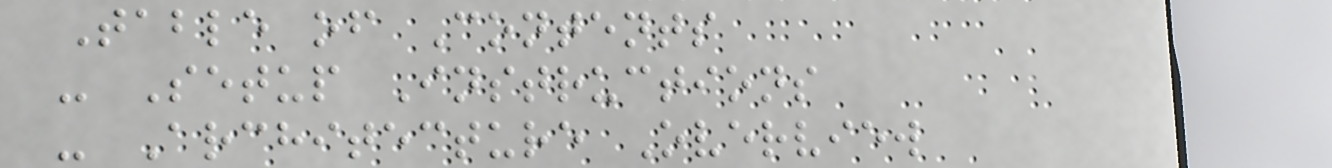Table of Contents
- Setup Instructions
- Architecture Overview
